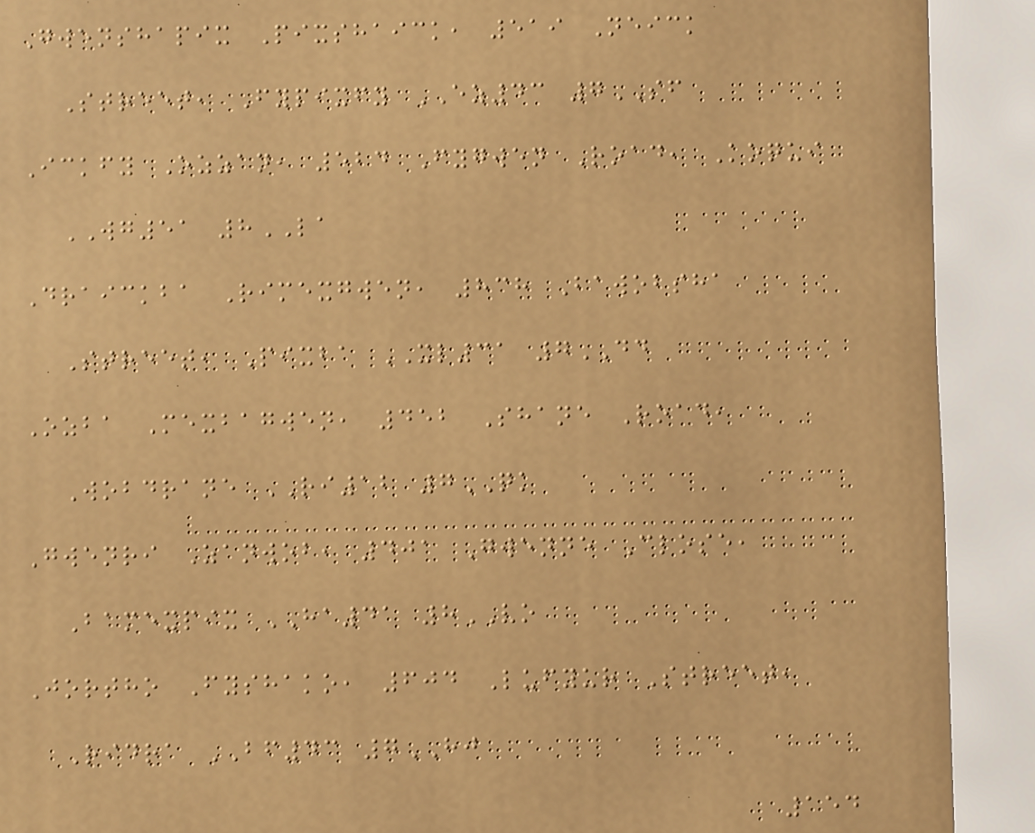Gwenshapix Pixshaick, 519 Neick
Street, Fypixfy EZ43 7SF
Ickfy Ozzan, 524 Fygwen Road, Koqui
WG51 8LA
Draickba Rimexgwen, 838 Bawobsha
Street, Pixba XL31 7DD
Ozba Mexbagwen, 452 Shane Road,
Wobdrane RI12 7QK
Gwenri Zanwob, 401 Gwenne Close,
Bamexpix HA41 8VO
Jortho Fyshako, 604 Lufyur Street,
Ridra BF43 7HJ
154
